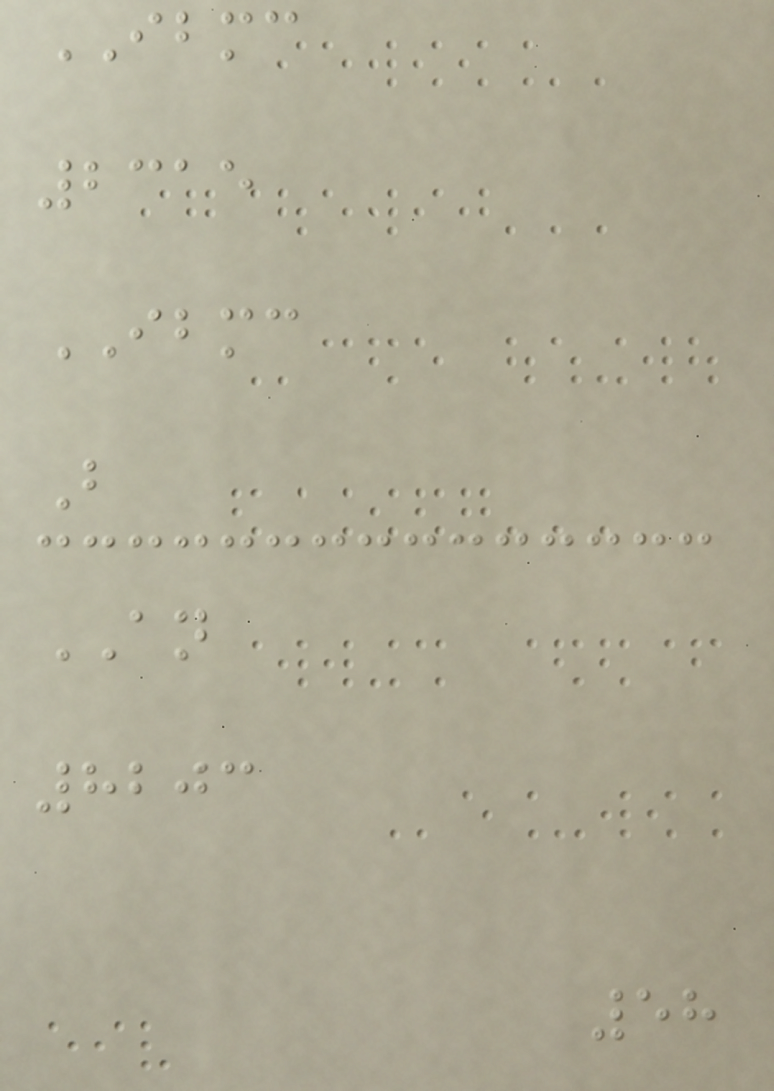IBMC
2315
IBMC
B
AN
8203
58
